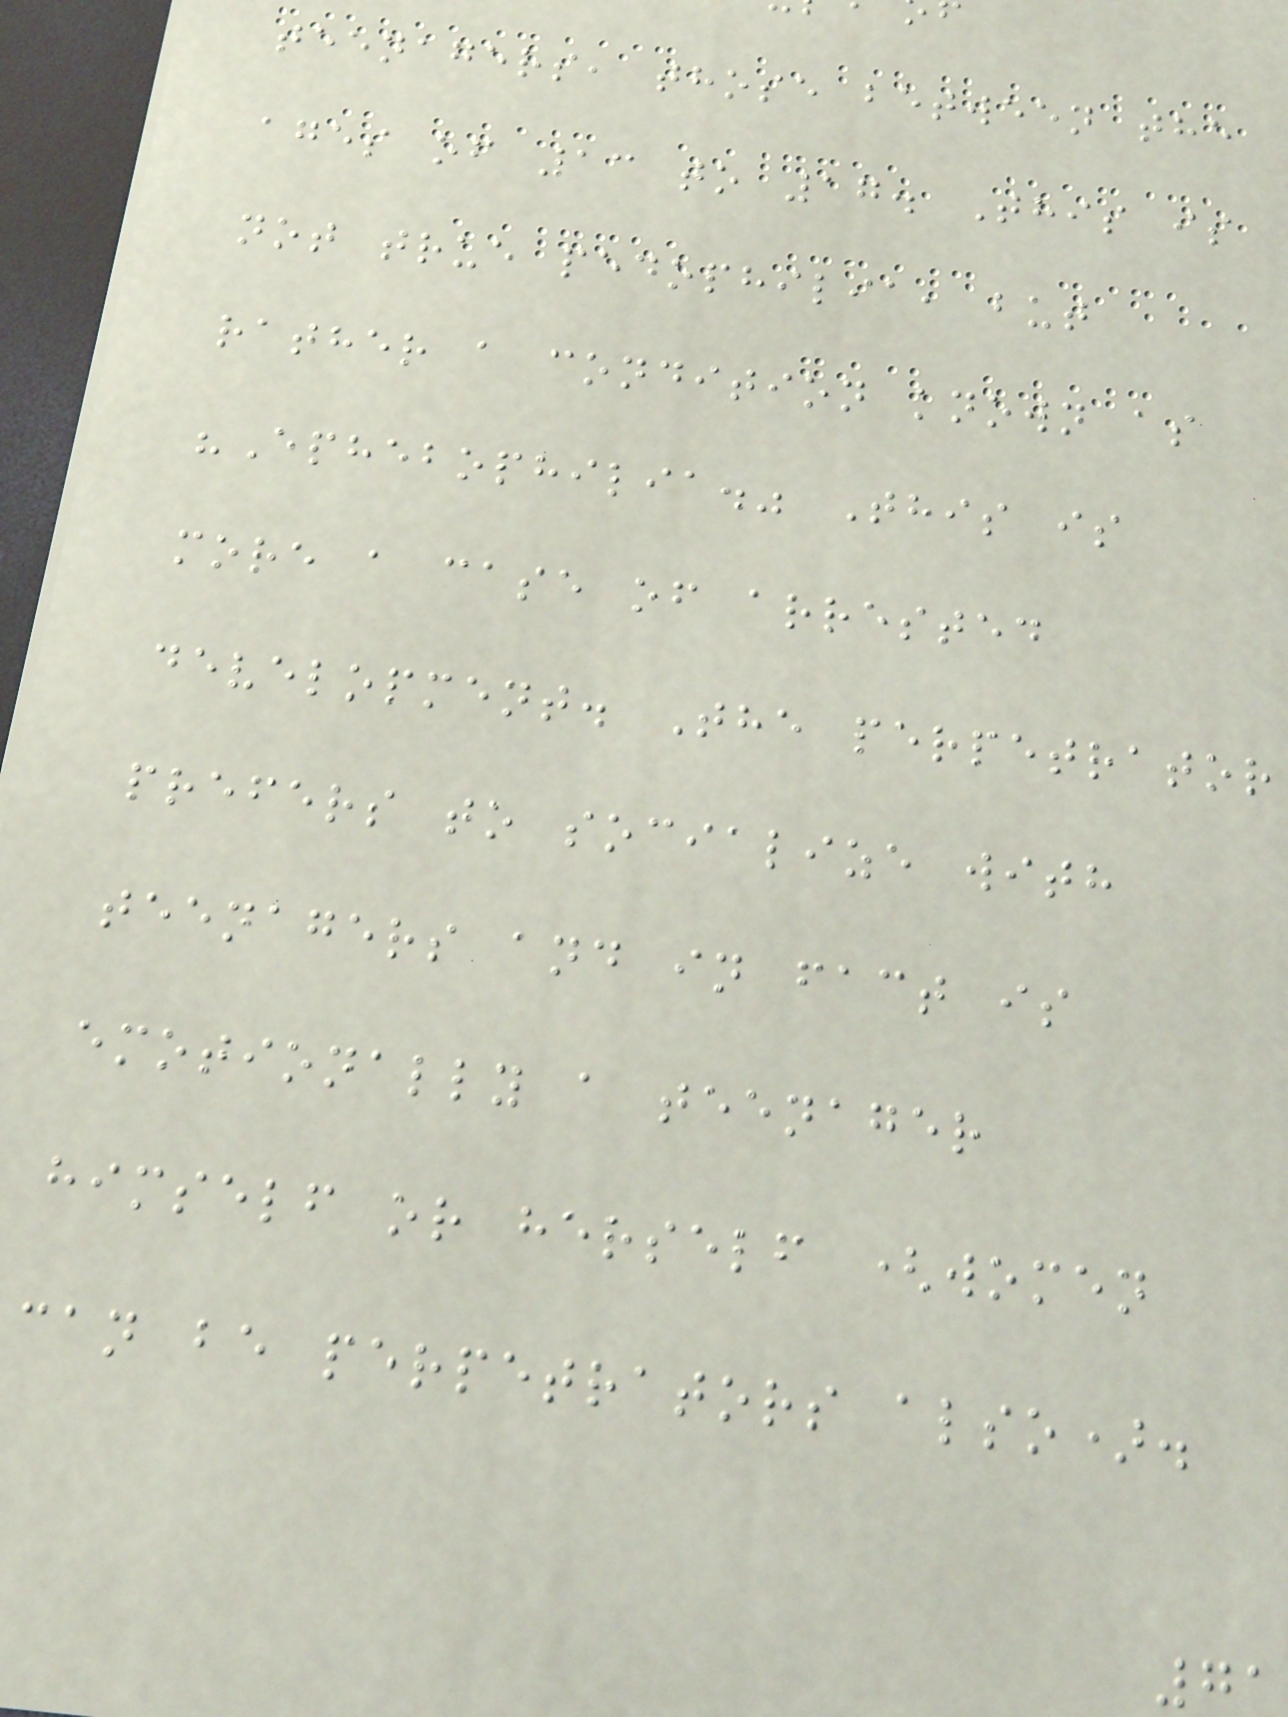teenagers, those between the
ages of 13 to 17. This is
not true pedophilia, but
rather a condition known as
"Ephebophilia." This is
more a case of arrested
development. The perpetrator
prefers to socialize with
teenagers and in fact is
emotionally a teenager
himself or herself (women
can be perpetrators also).
